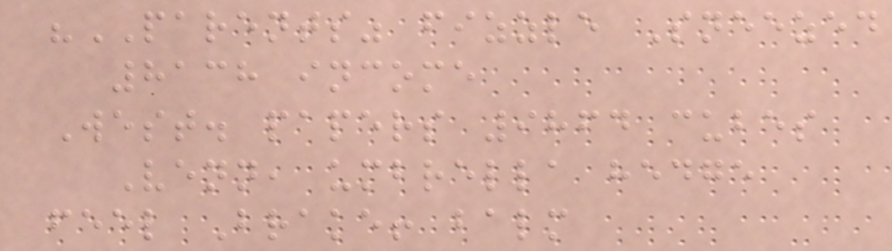"PARENTS" fizzle Sneezed
8138 income
West. papers 9864 cubes
Venn, umbrella hedge
feel Brake! balm
